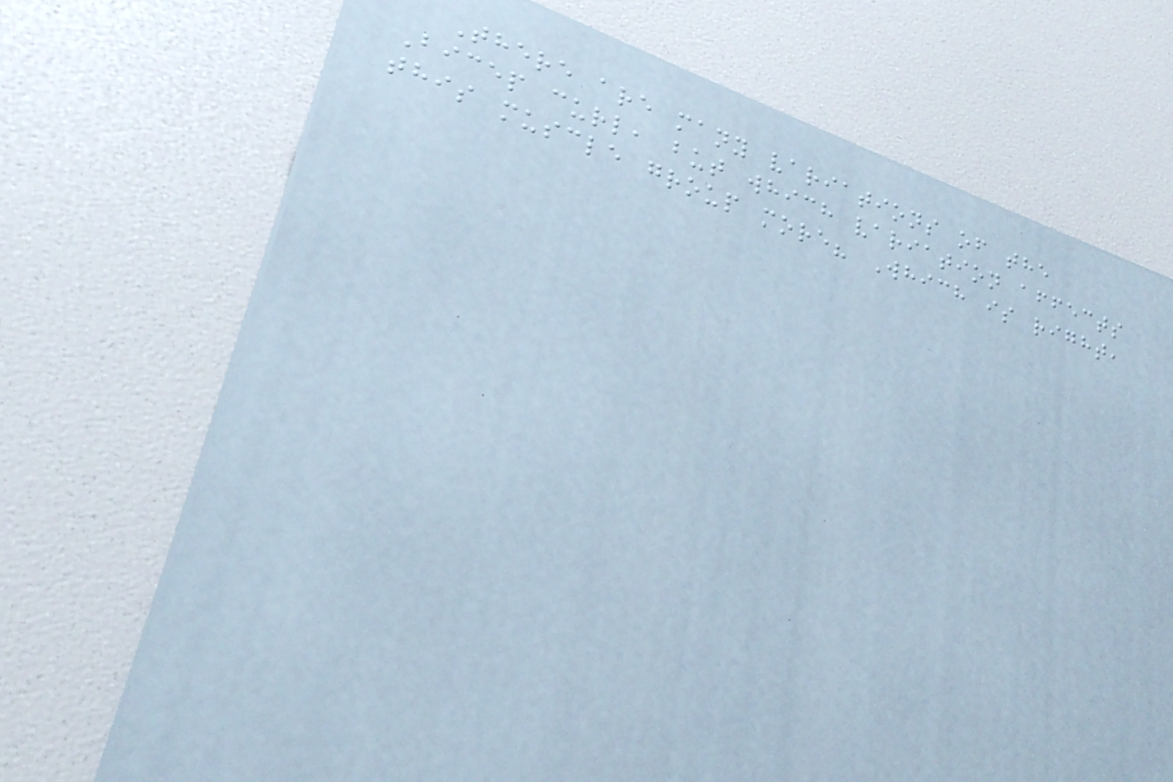There are many variations of the
Bicep curl, but which variation affects
this muscle group more? Which is right,
